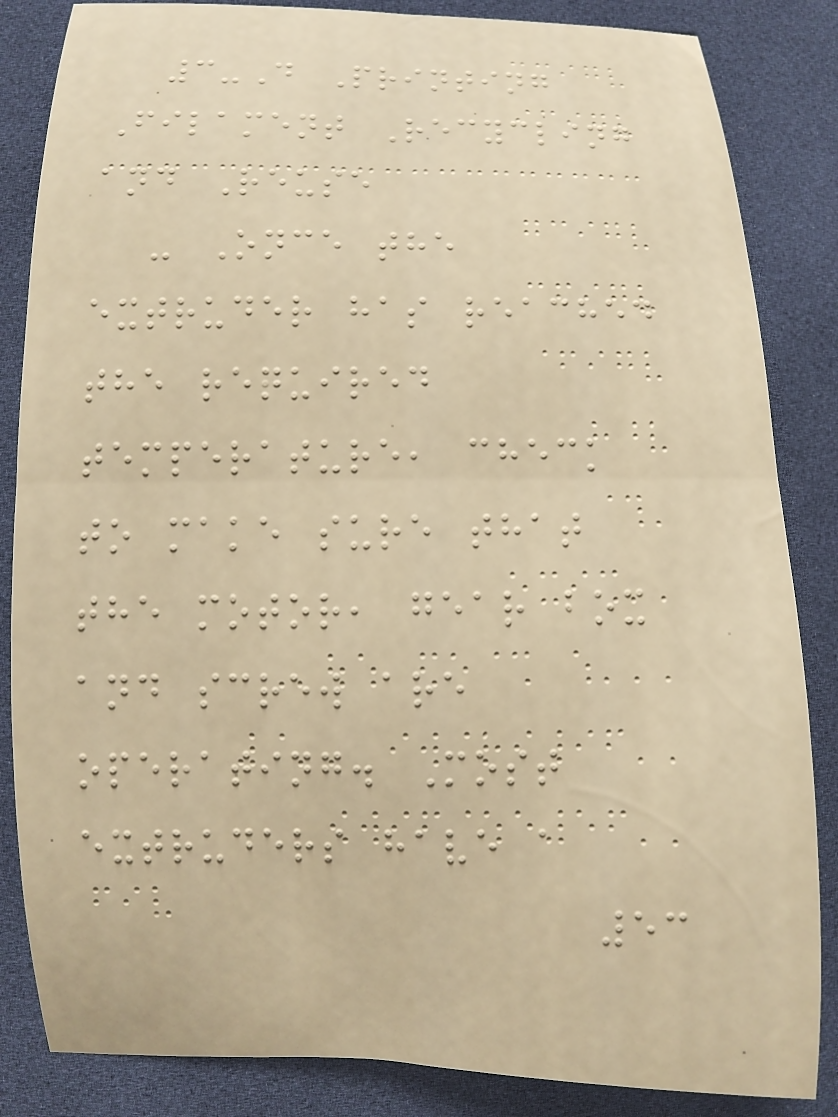3-D Printing
Filament Recycling
and Reuse
- Once the
extruder has reached
the required
temperature, check
to make sure that
the motor, gear box
and screw are
operating. Most
extruders have a
53
